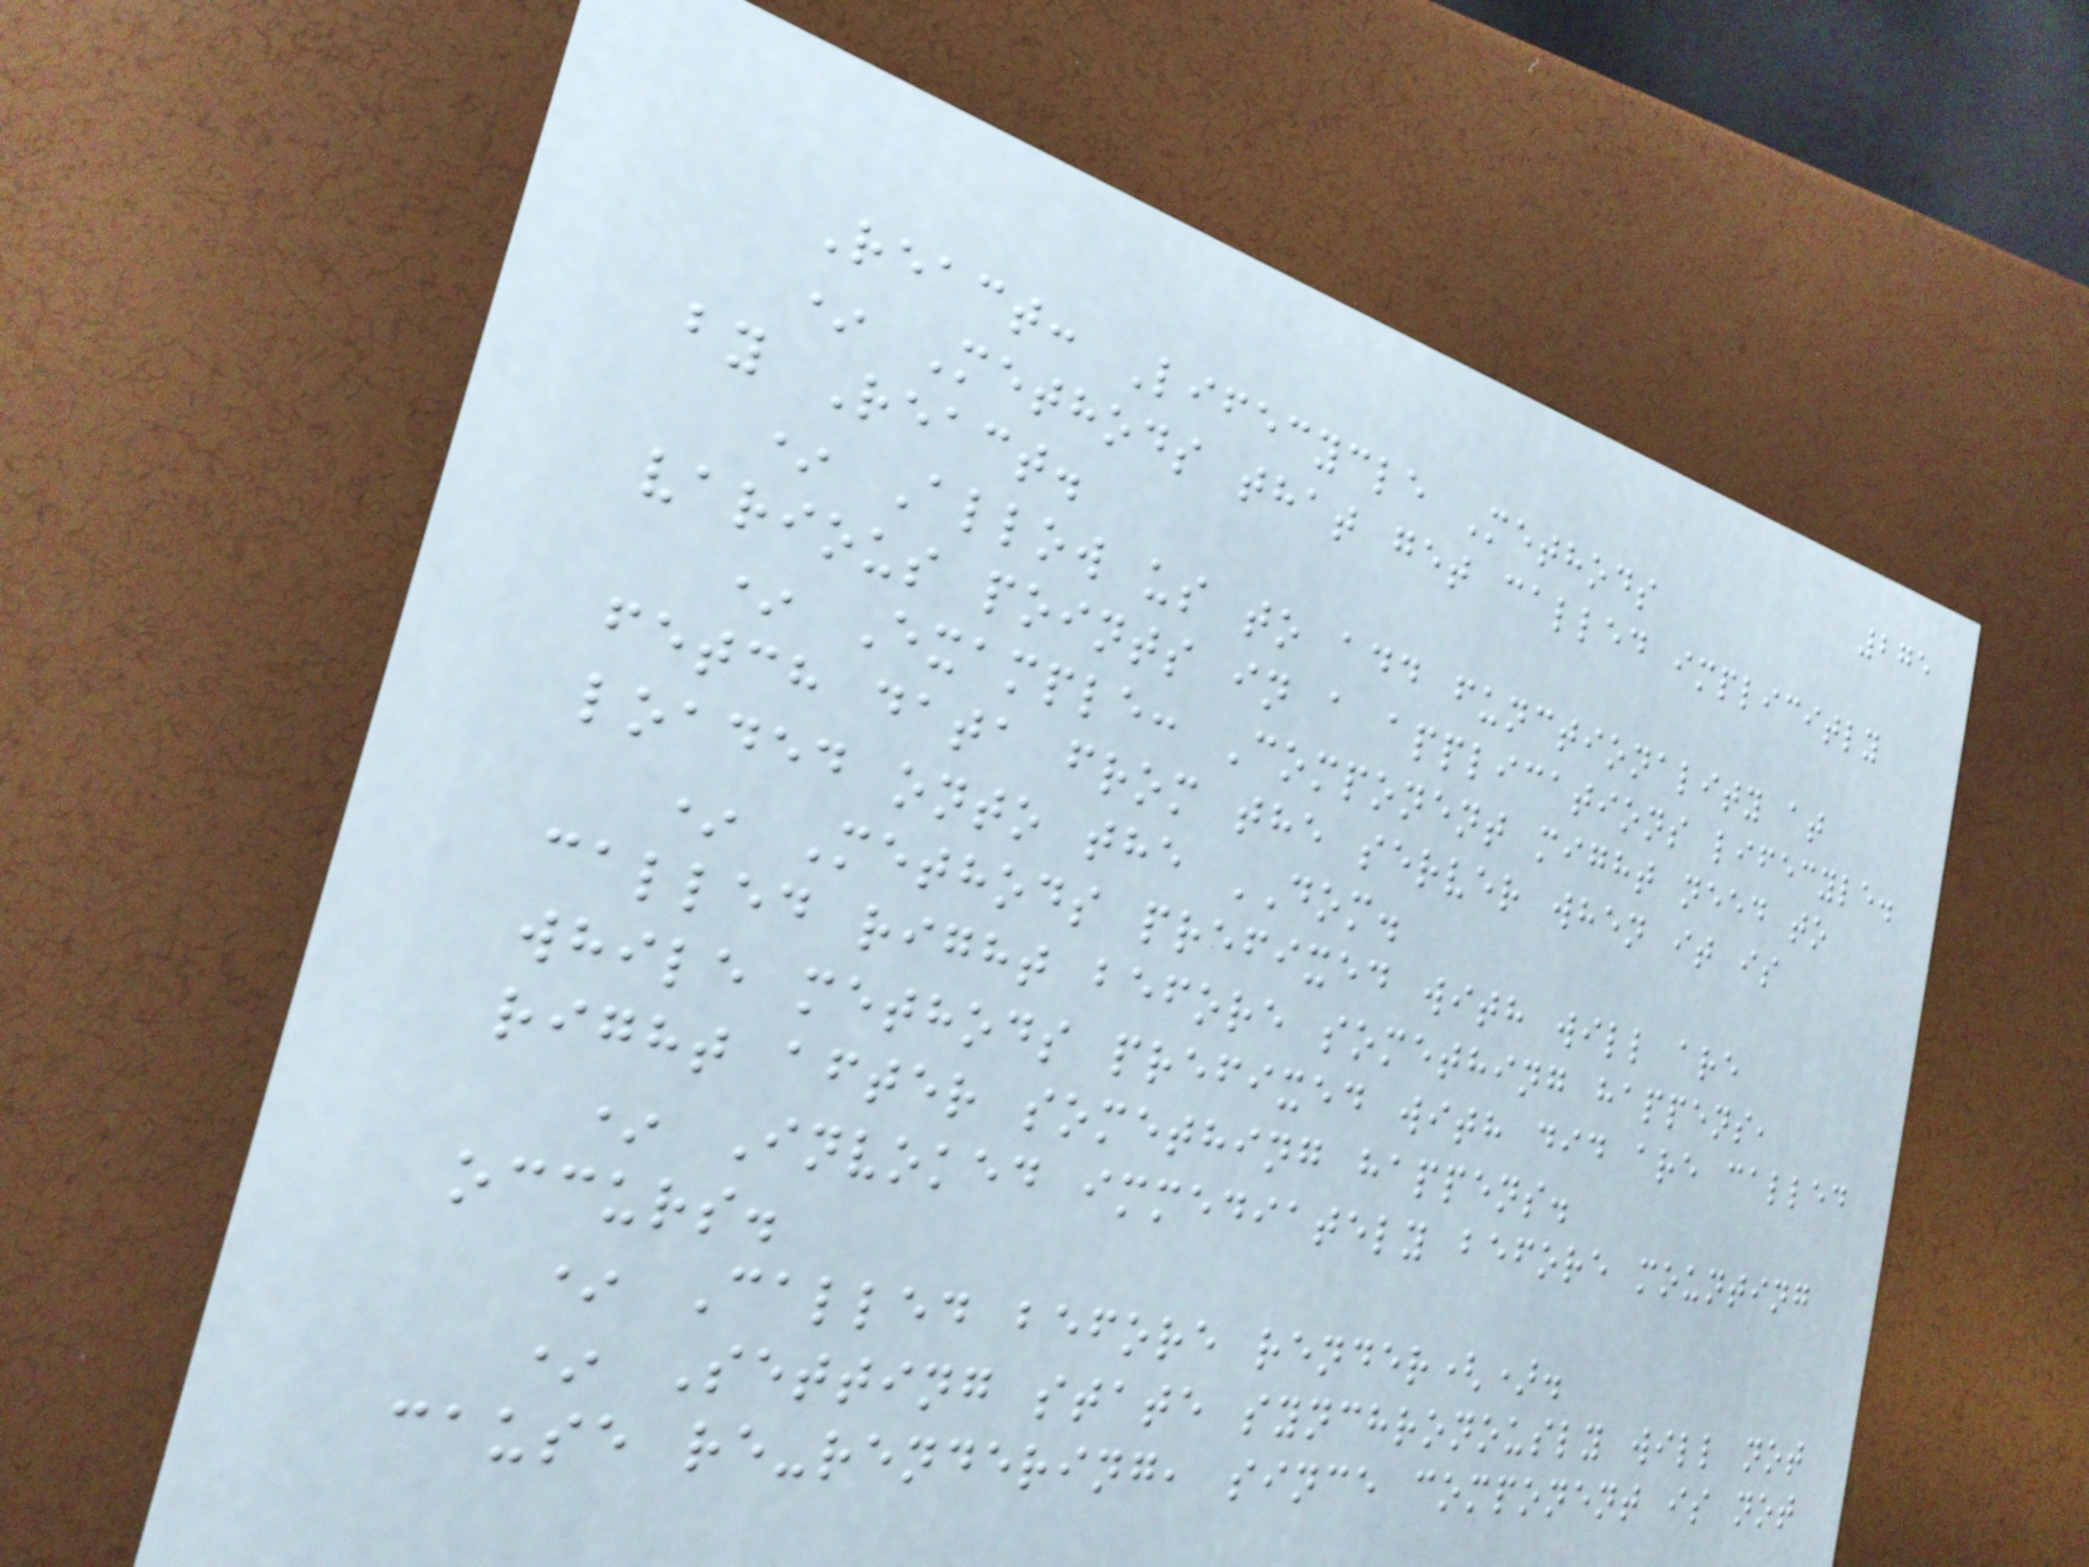275
React: Lifecycle Methods
* Methods that get called implicitly
by React.
* Allow us to add functionality at
various points in a applications lifecyle.
* Example: Component might need to
fetch data from the server when it is
loaded onto the DOM.
* Methods prefixed with will are
called right before something happens,
while methods prefixed with did are called
right after something happens.
* Invoked immediately before mounting
occurs.
* Called before render().
* Setting state synchronously will not
cause re-rendering, since component is not
